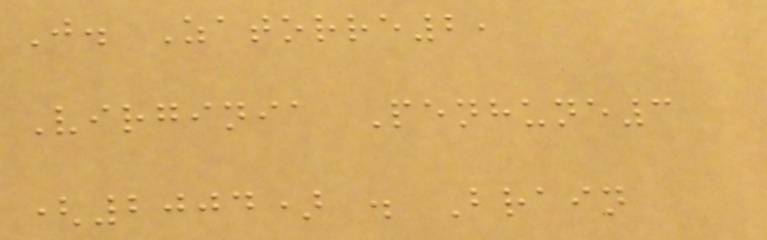J. Zatorre2,
Virginia Penhune3
(2004) . Brain
